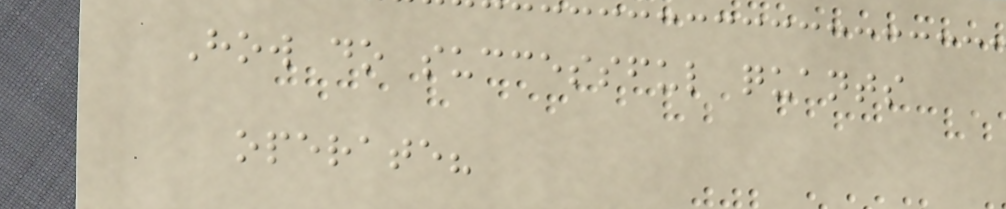How do successful quants
operate?
